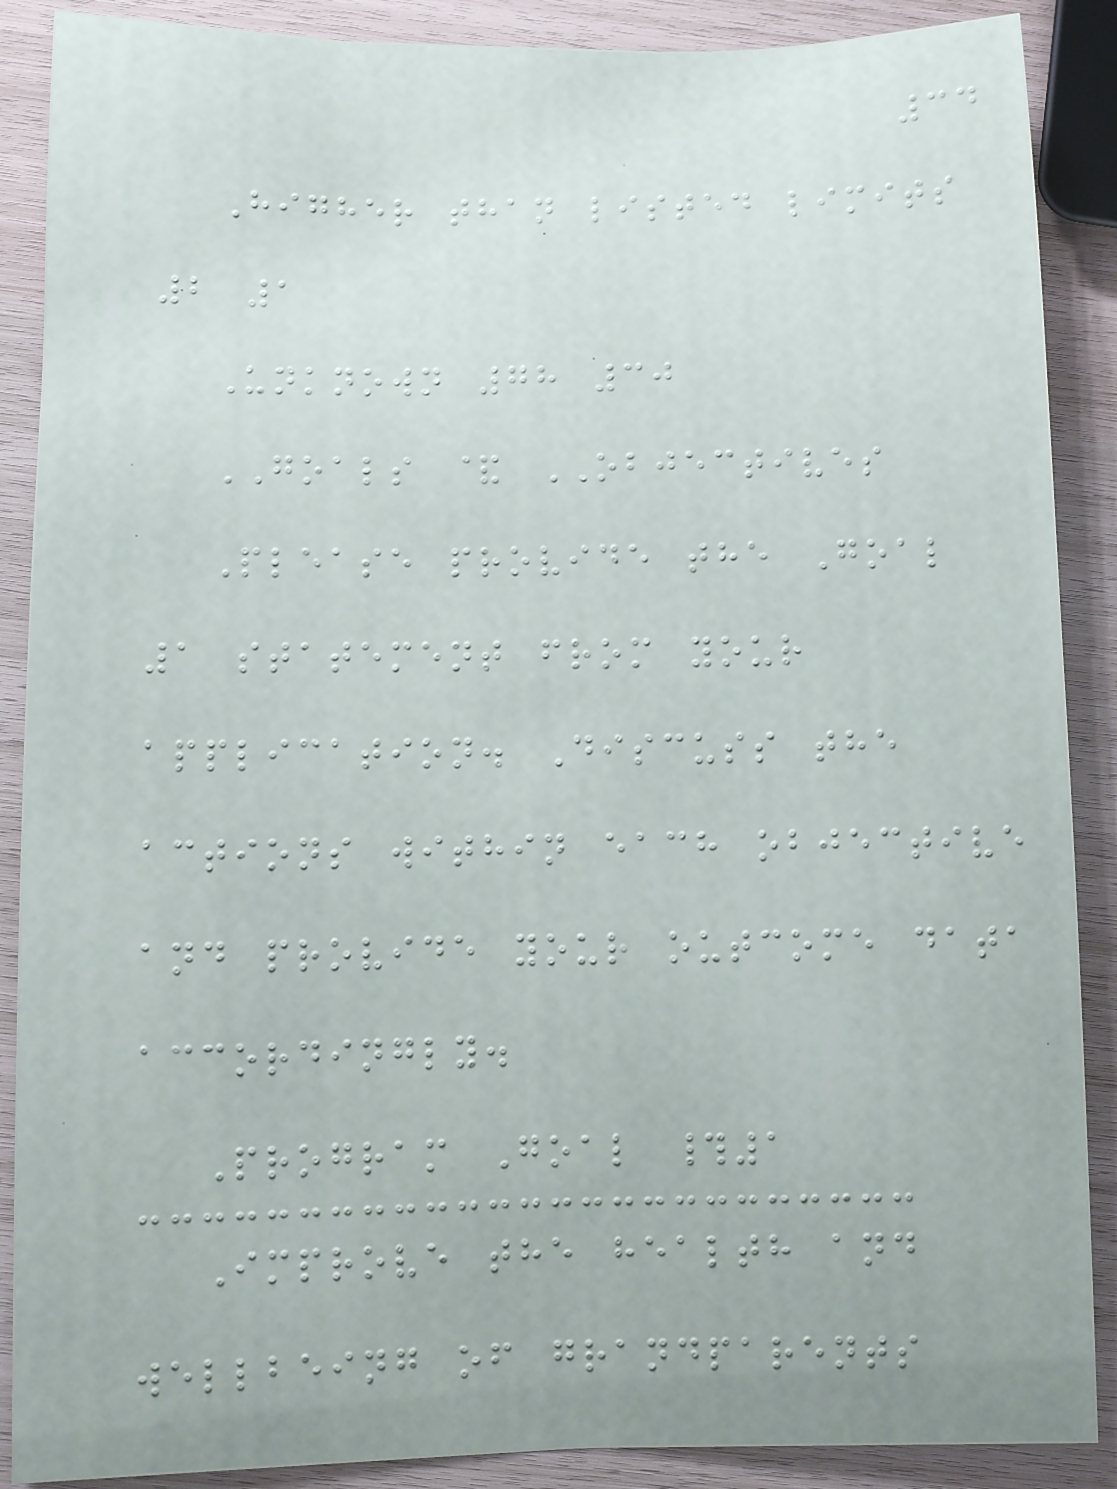34
Higher than listed limits
2 1
Unknown 78 30
GOALS & OBJECTIVES
Please provide the Goal
1 statement from your
application. Discuss the
actions within each objective
and provide your outcome data
accordingly.
Program Goal #1
Improve the health and
wellbeing of grandparents
